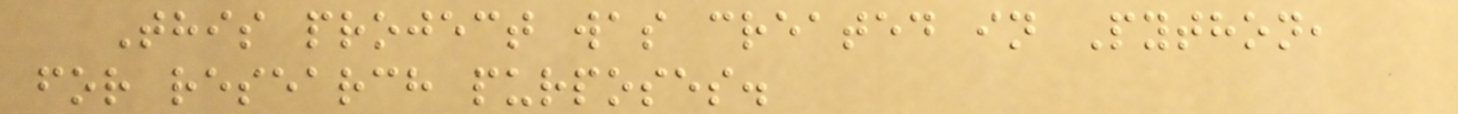This project was created in Python,
for research purposes.
